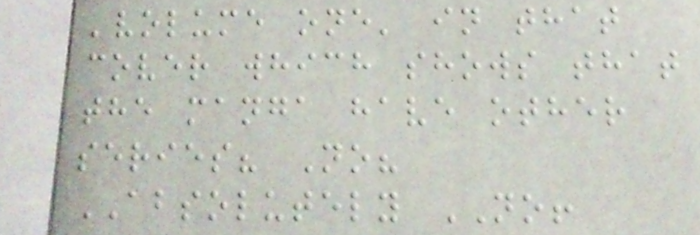'volume one' in that
cover which shows that
the manga have other
series? No?
ABSOLUTELY NO!
